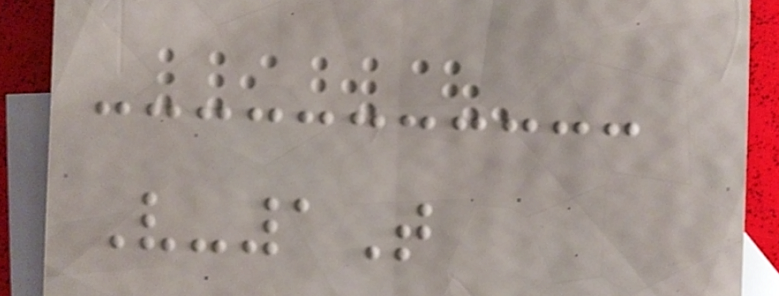V-1T
